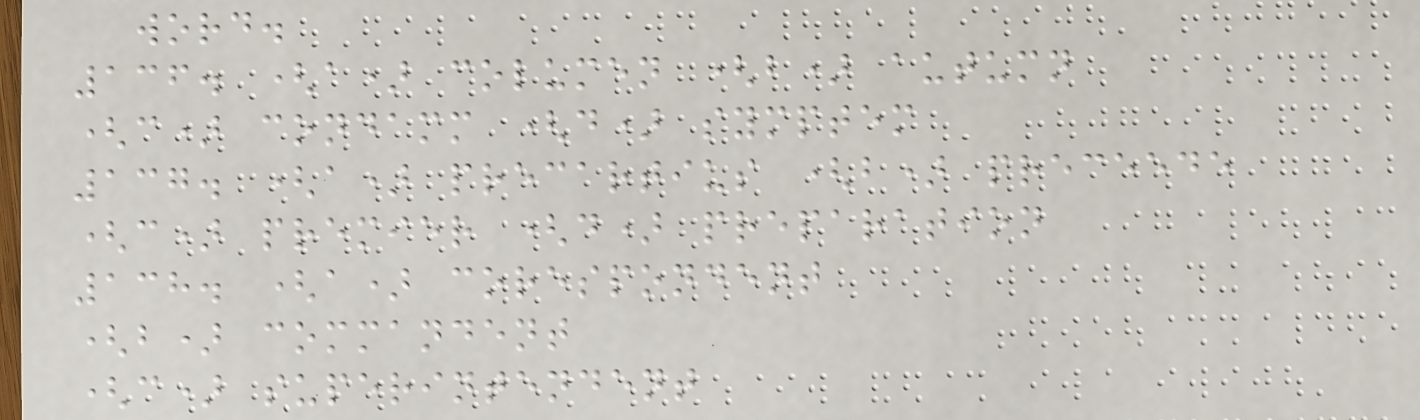word.
136. (a) columen (b) autumn
(c) condamm (d) symptem
137. (a) precartius (b) preceede
(c) premier (d) preparation
138. (a) corespondent
(b) commandent
(c) superintendent
